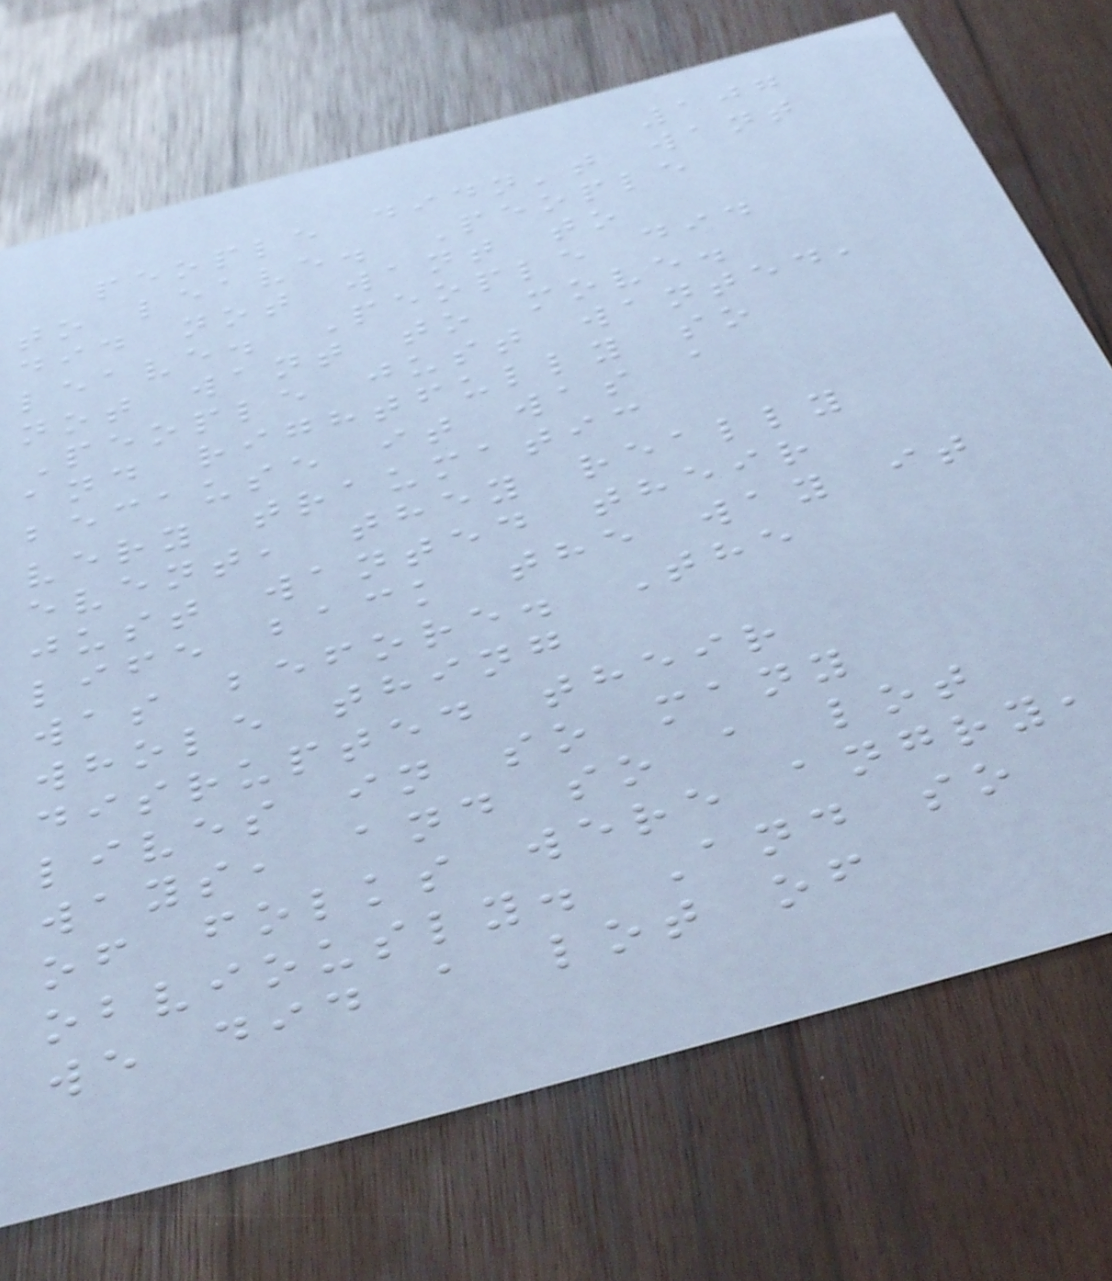107
people didn't want
to leave. People
did not want to
leave. People did
not want to move.
People just wanted,
and rightfully so
because it was a
very traumatic
event, they really
just wanted their
life back the way it
was before. The
whole thing
disrupted their
lives in so many
ways, and so a lot
of folks were angry,
obviously. And so
we did a lot of
